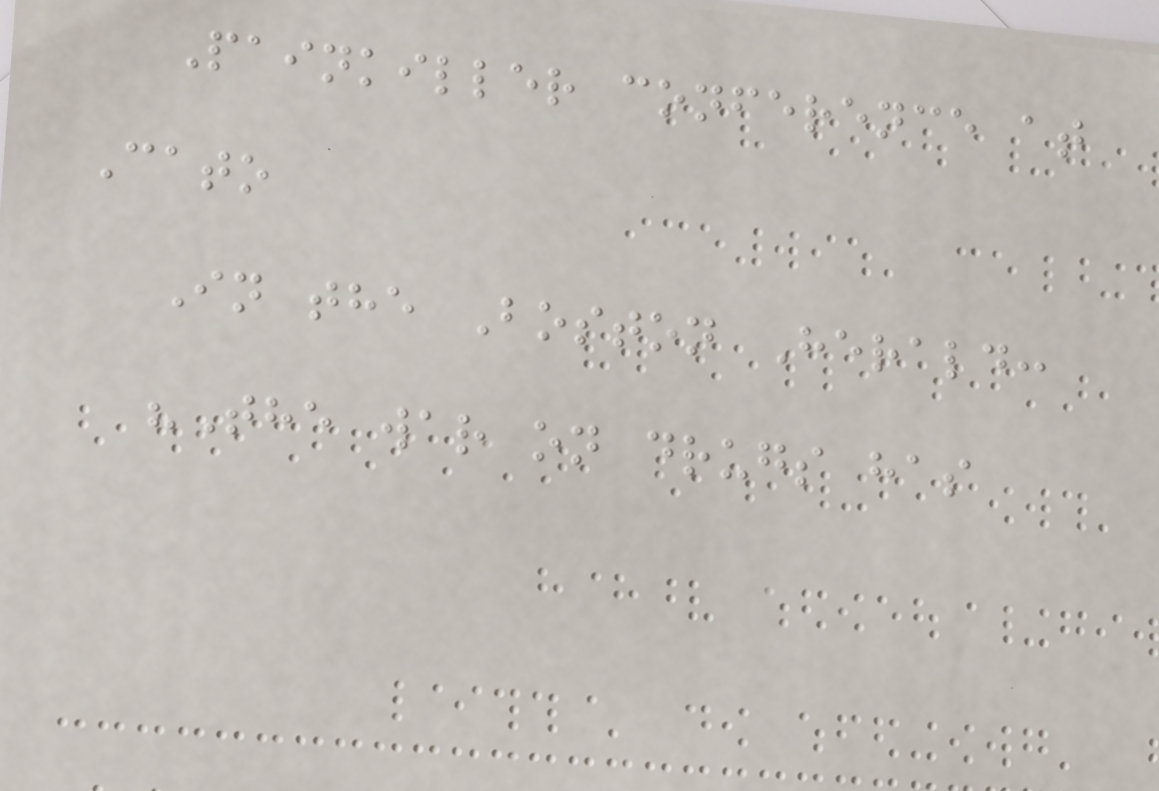Painkiller conference at
Cato
In the Boston Herald:
"The war on drugs has
